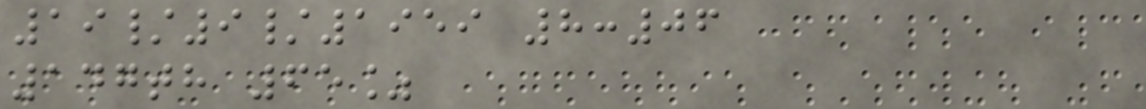19/9/1959 8:06
147th 65%
